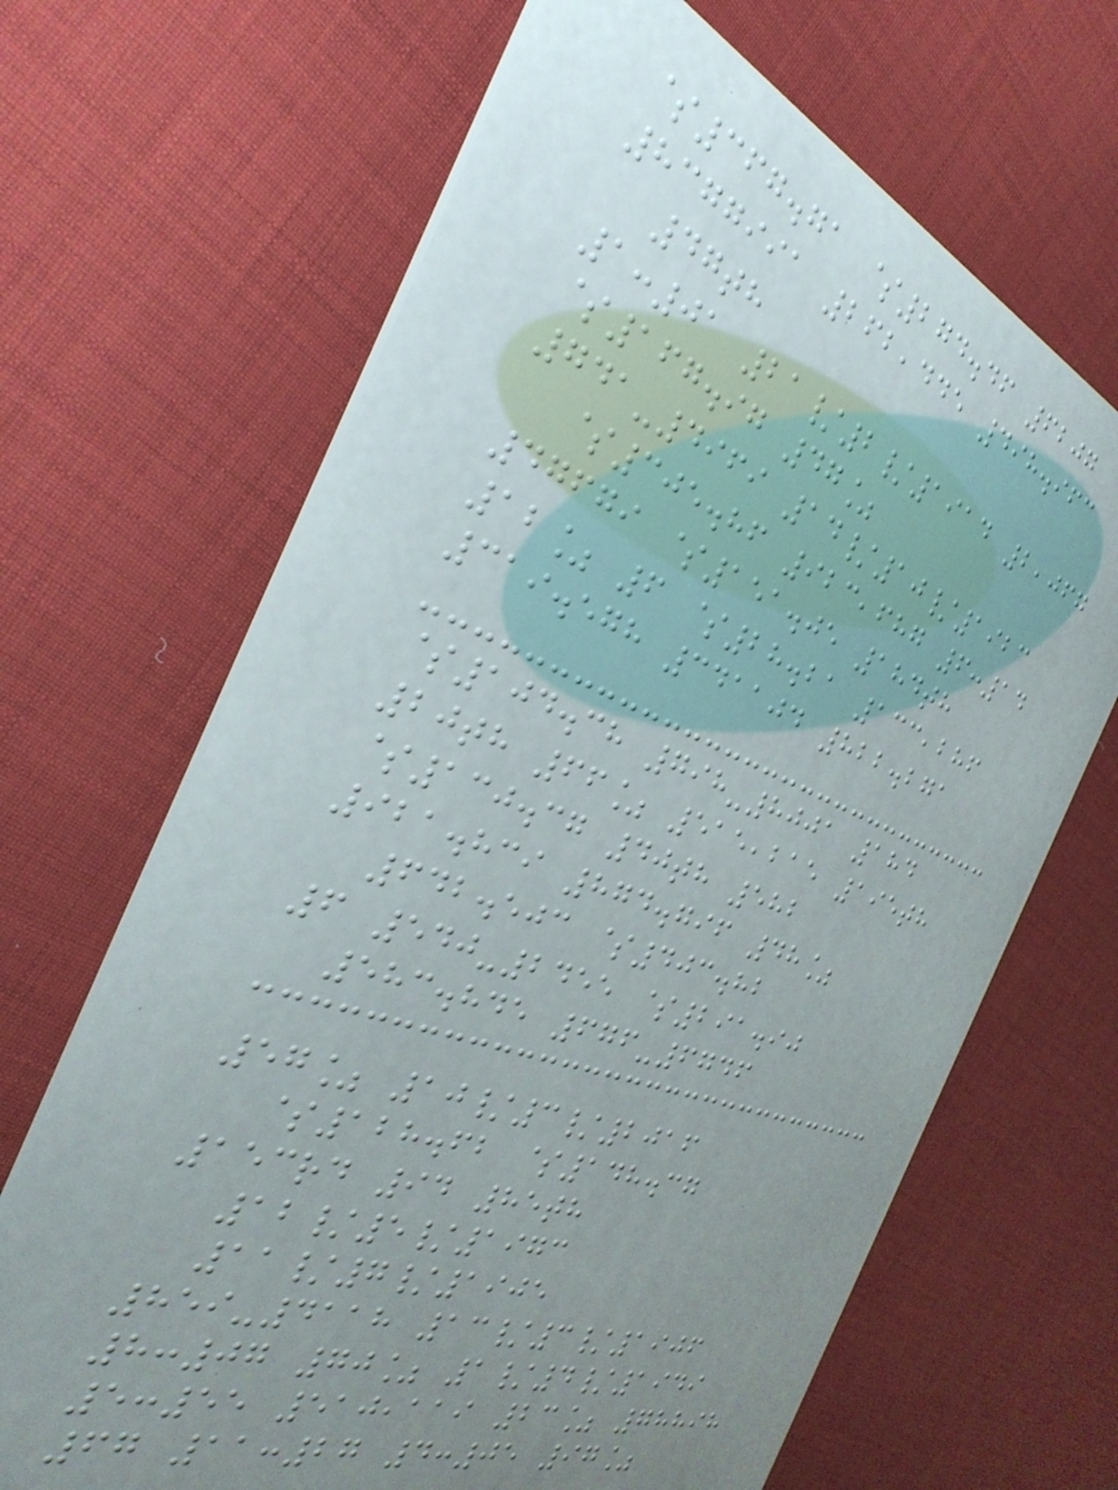$367.71 $274.46 6207
8377991 262,445 498.963
47th
1:01 21/2/1914 2,067
$167.97 47%
741-4969 14/10/1923
$305.86 923,687 6:14
47679 $151.05 184th
12% 6 $28.21 133,286
319.578 341104 822.271
$104.38 798-8001 184
20th 66% 515,215 195th
$130.37 40th 582
921.839 874.796 48%
642.503 $403.82
6 540-2455 $291.90
583.845 676-6746
57% 10/3/2016
$128.62 $148.37
153rd 94 85th
12/5/1973
11/7/1905
859-4118 13/3/1906
8:07 70% 1/4/1949
5:55 510,119 23% 78898
67 11:27 4:05 97%
